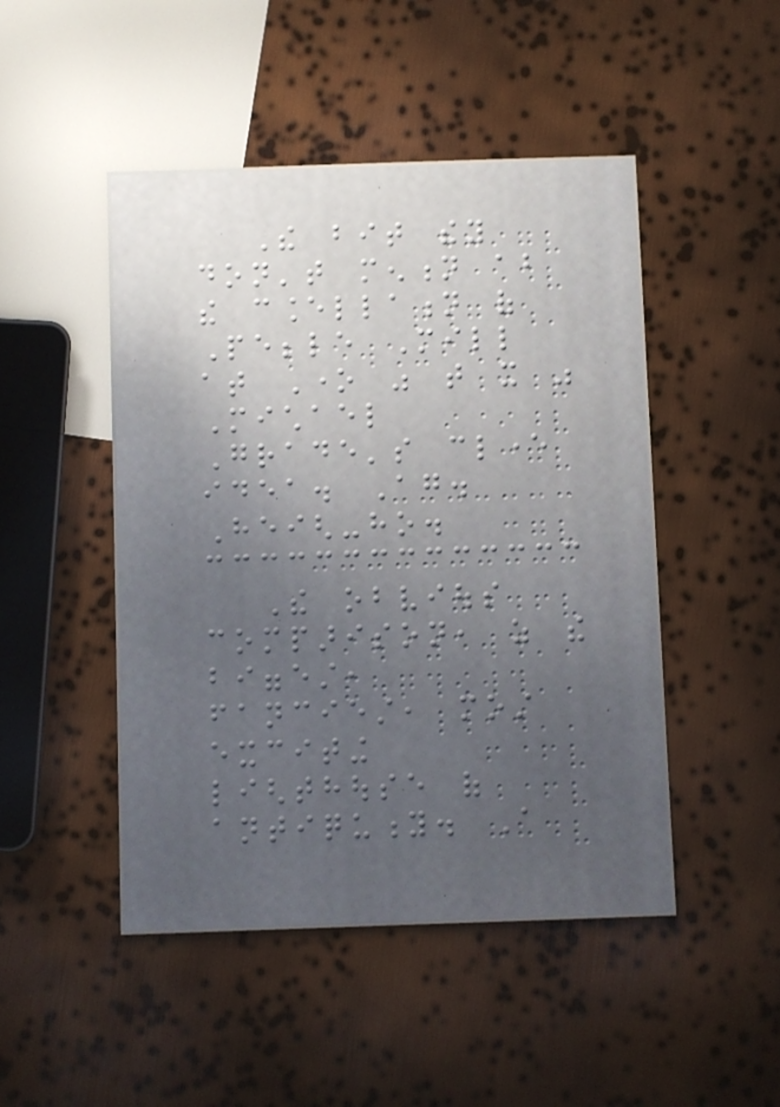The bit they
don't mention about
the cancellation of
Pebble Mill
at One was that it was
Michael
Grade's clever
idea. Again.
Heigh-ho.
The obvious
comparison, as the
biggest,
fanciest, most
exciting
lighthouse of
antiquity. A
